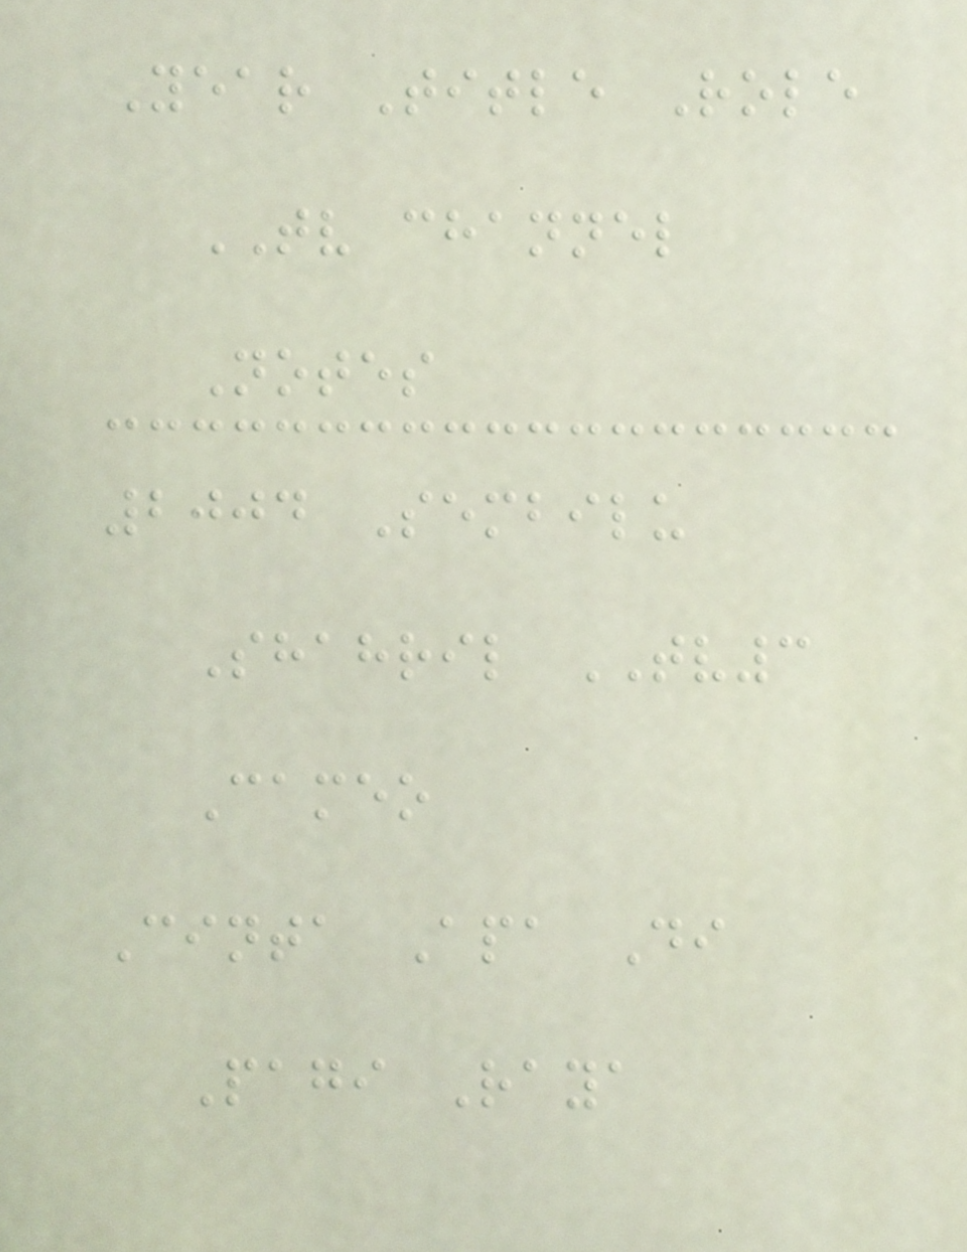Year Title Role
TV channel
Notes
2004 Sembilu
Shahril TV3
Cameo
Cinta Apa Di
Pagi Raya
